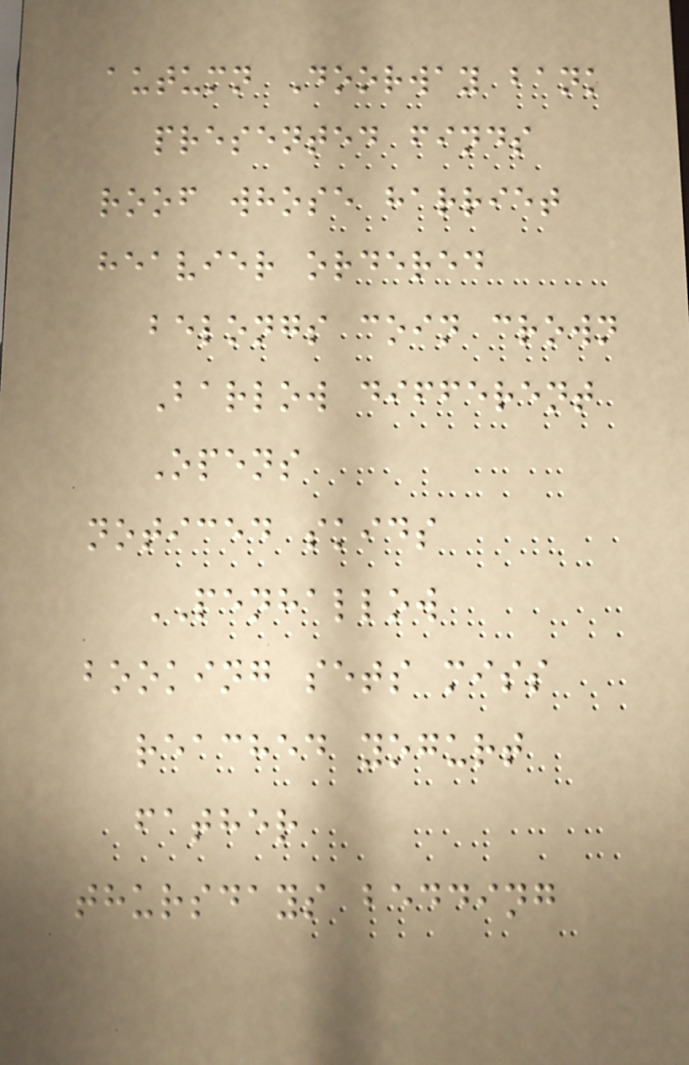autumn Doorway bank
presented finds
roof whose harriet
heavier ordered
belongs coin crown
Barlow different
Opens
noticed skids
PENHALLOW
booking sets miss
reached yogurt
father
thursdays bedding
